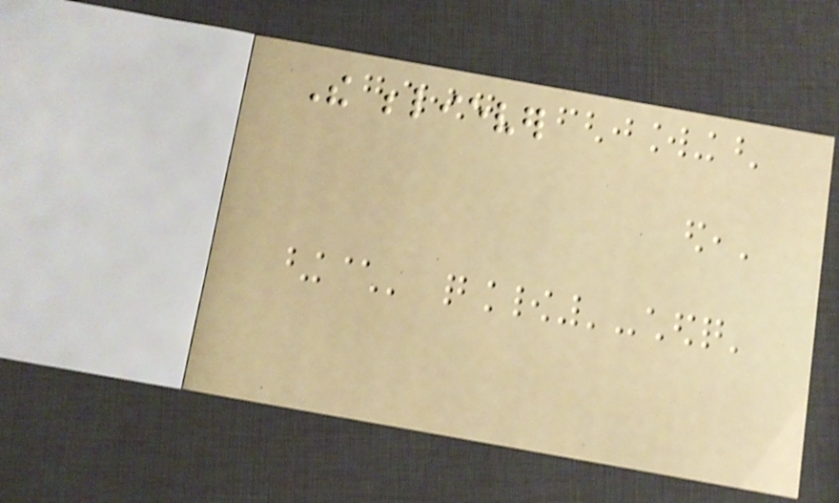The believer
